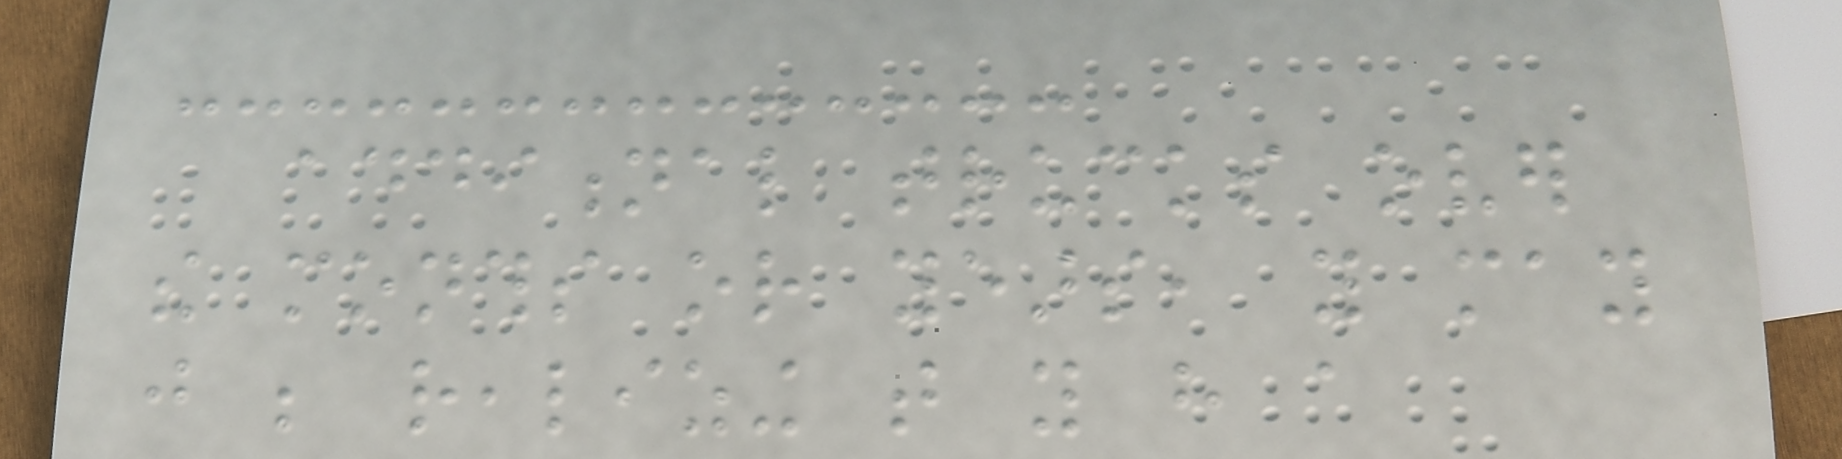additional trucks over
the months or years, you may
just be realizing that you have a
